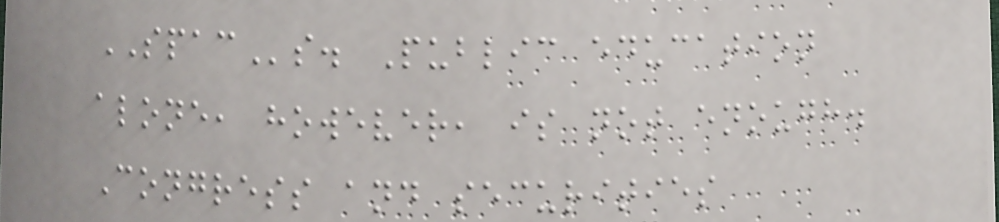SPACs. Public education
alone, however, is not enough.
Congress and securities
